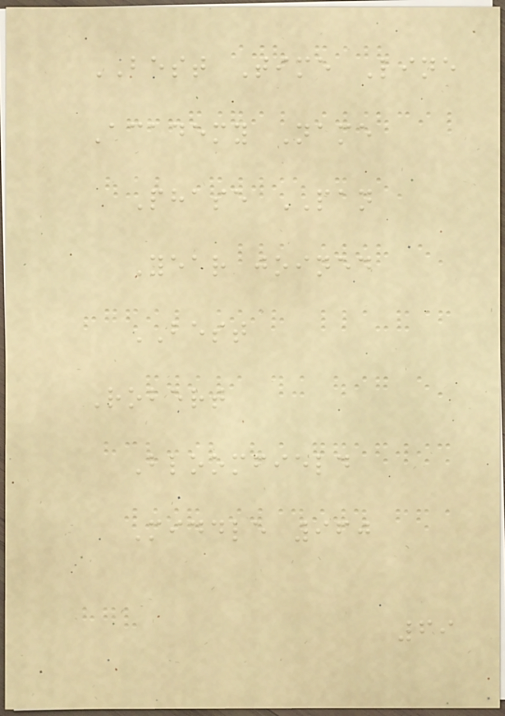BEST Time Line
Academy Name
Phase PAN
Year joined
BEST
Robert
Bloomfield
Middle 960
69
